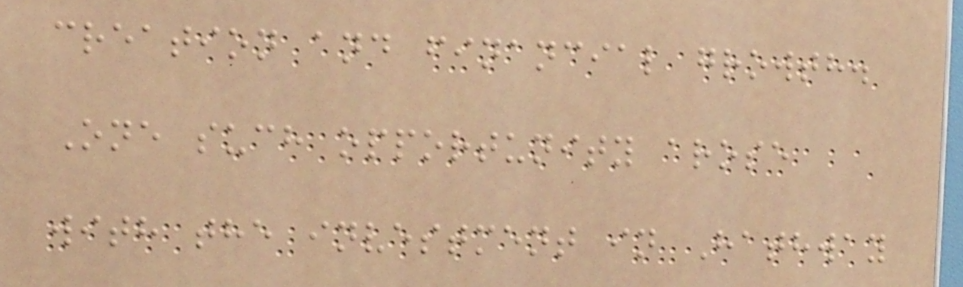creation and financial growth.
One such opportunity arose
with the investment in Hathway
